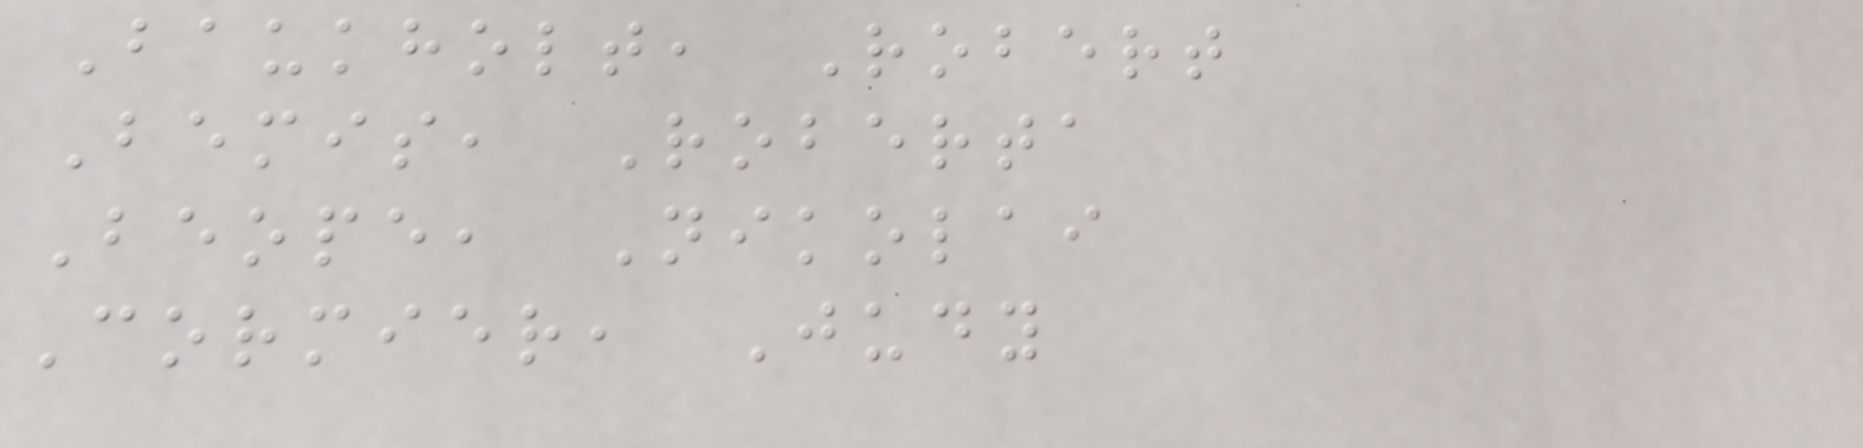Baukholt, Robert
Bemis, Roberta
Beope, Nikolai
Cormier, Judy
